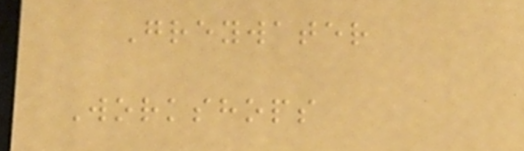Greywater
Workshops
